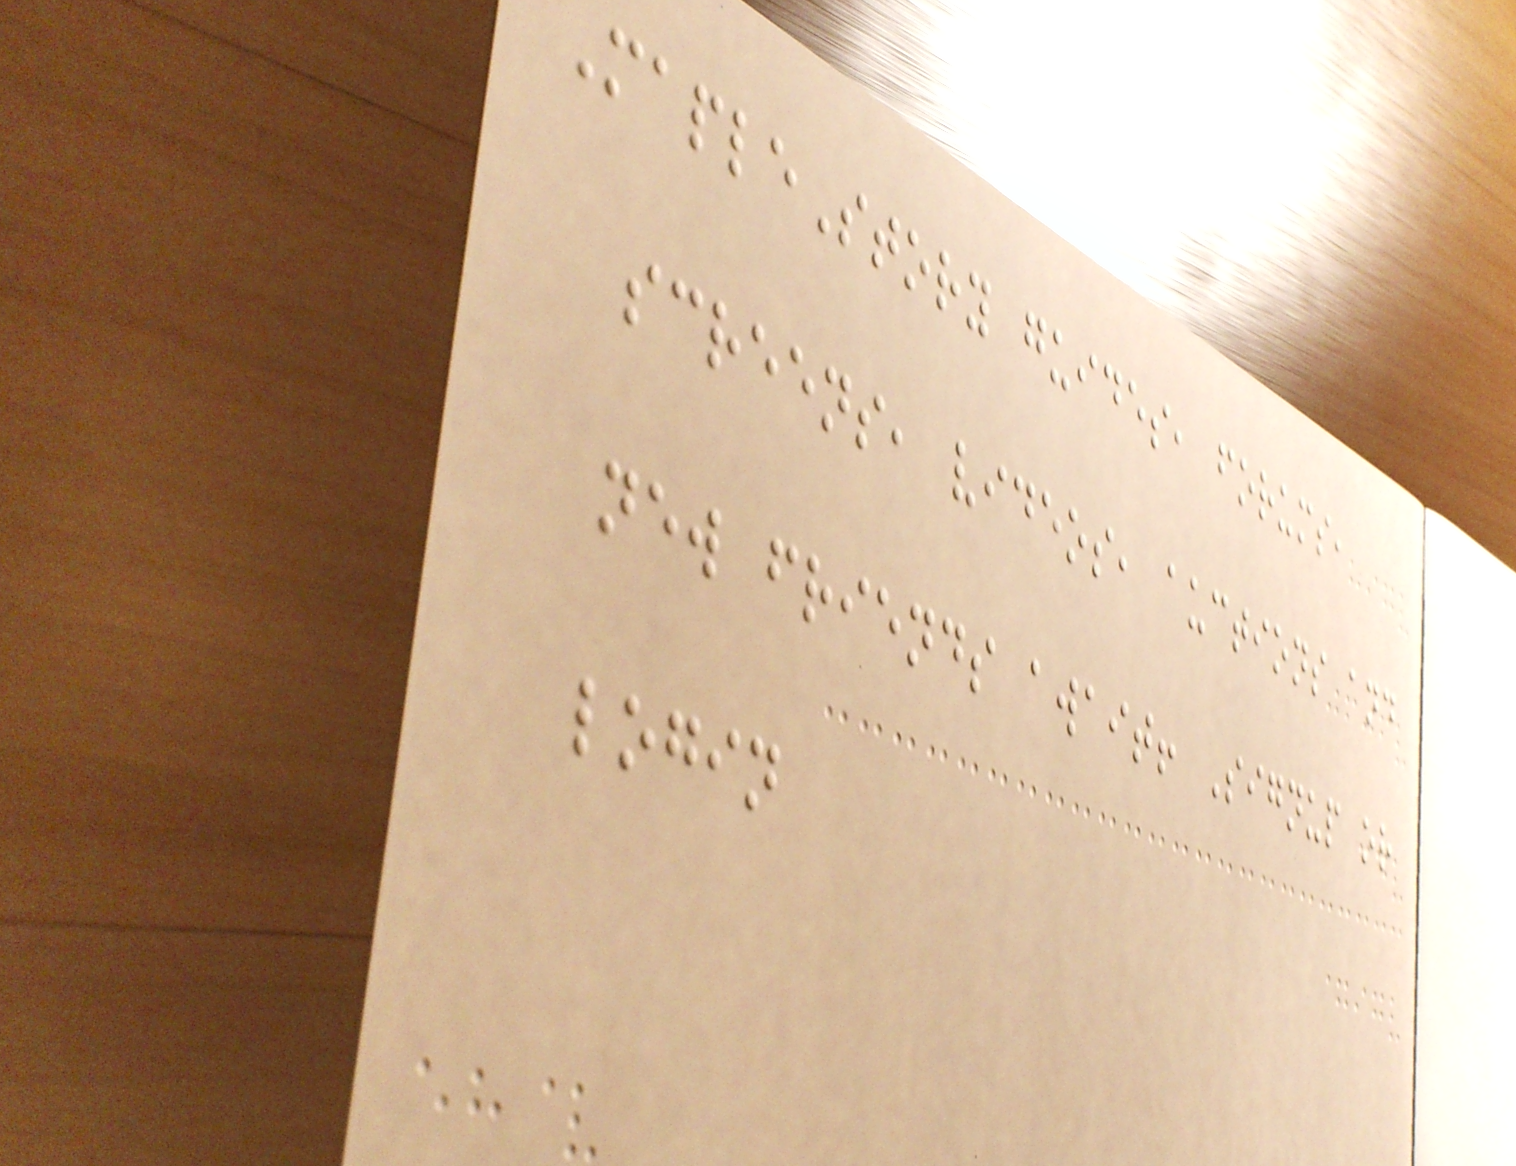MapleStory guides, forums,
screens, videos, auctions and
new friends await! Signup or
login
